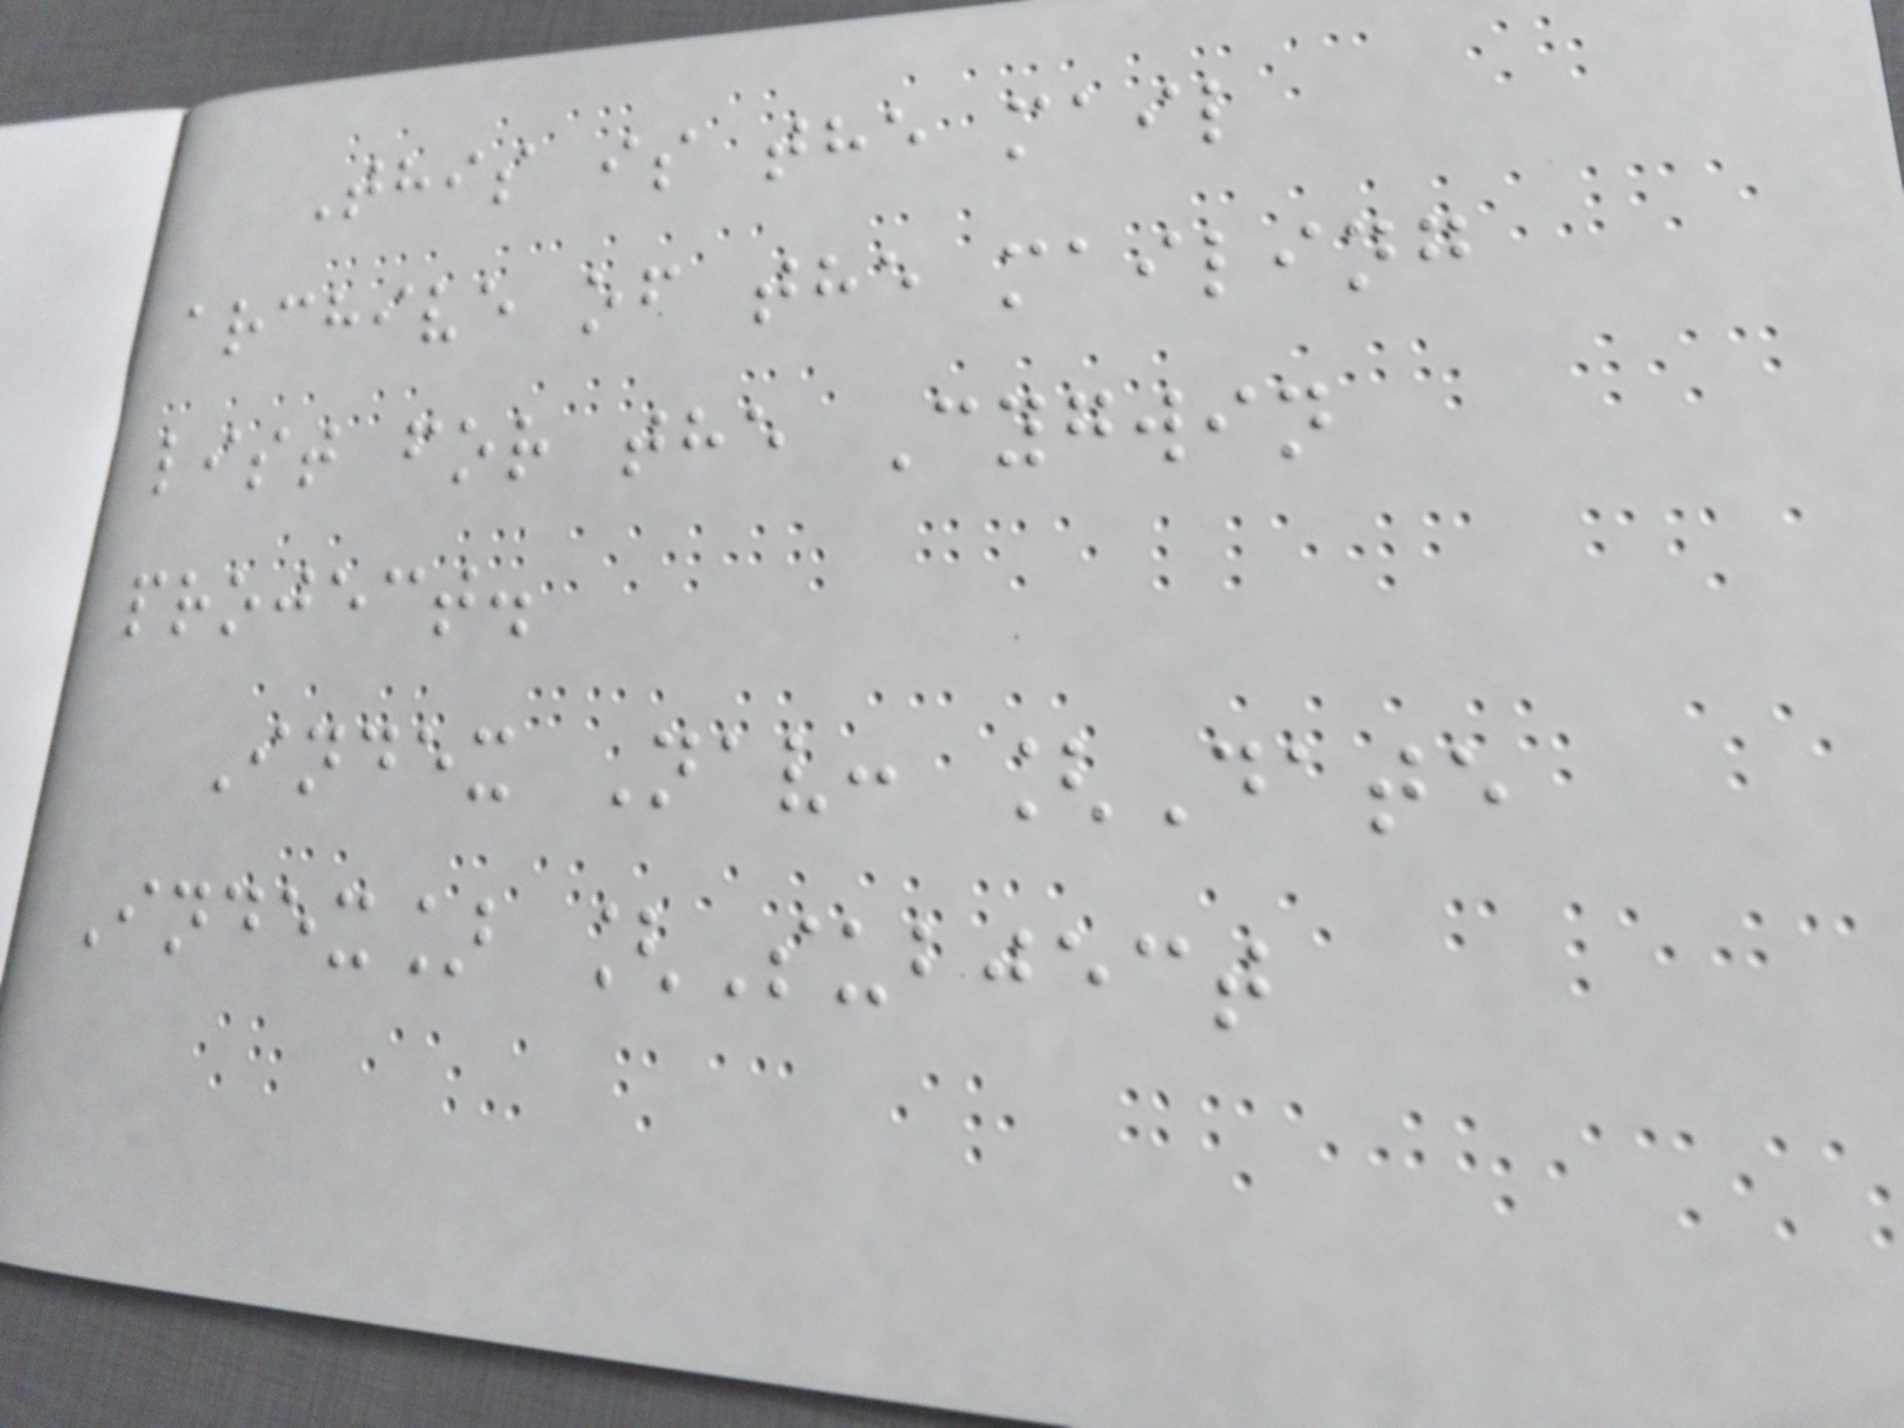This is the mail
archive of the mailing
list for the Cygwin
project.
Index Nav: [Date
Index] [Subject
